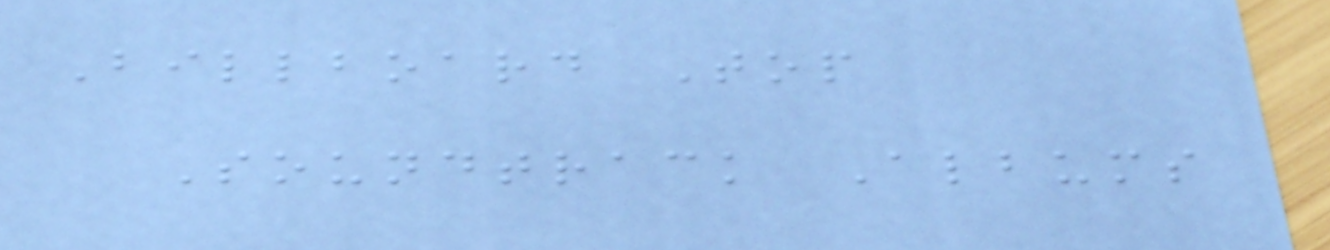Billboard Top
Soundtrack Albums
